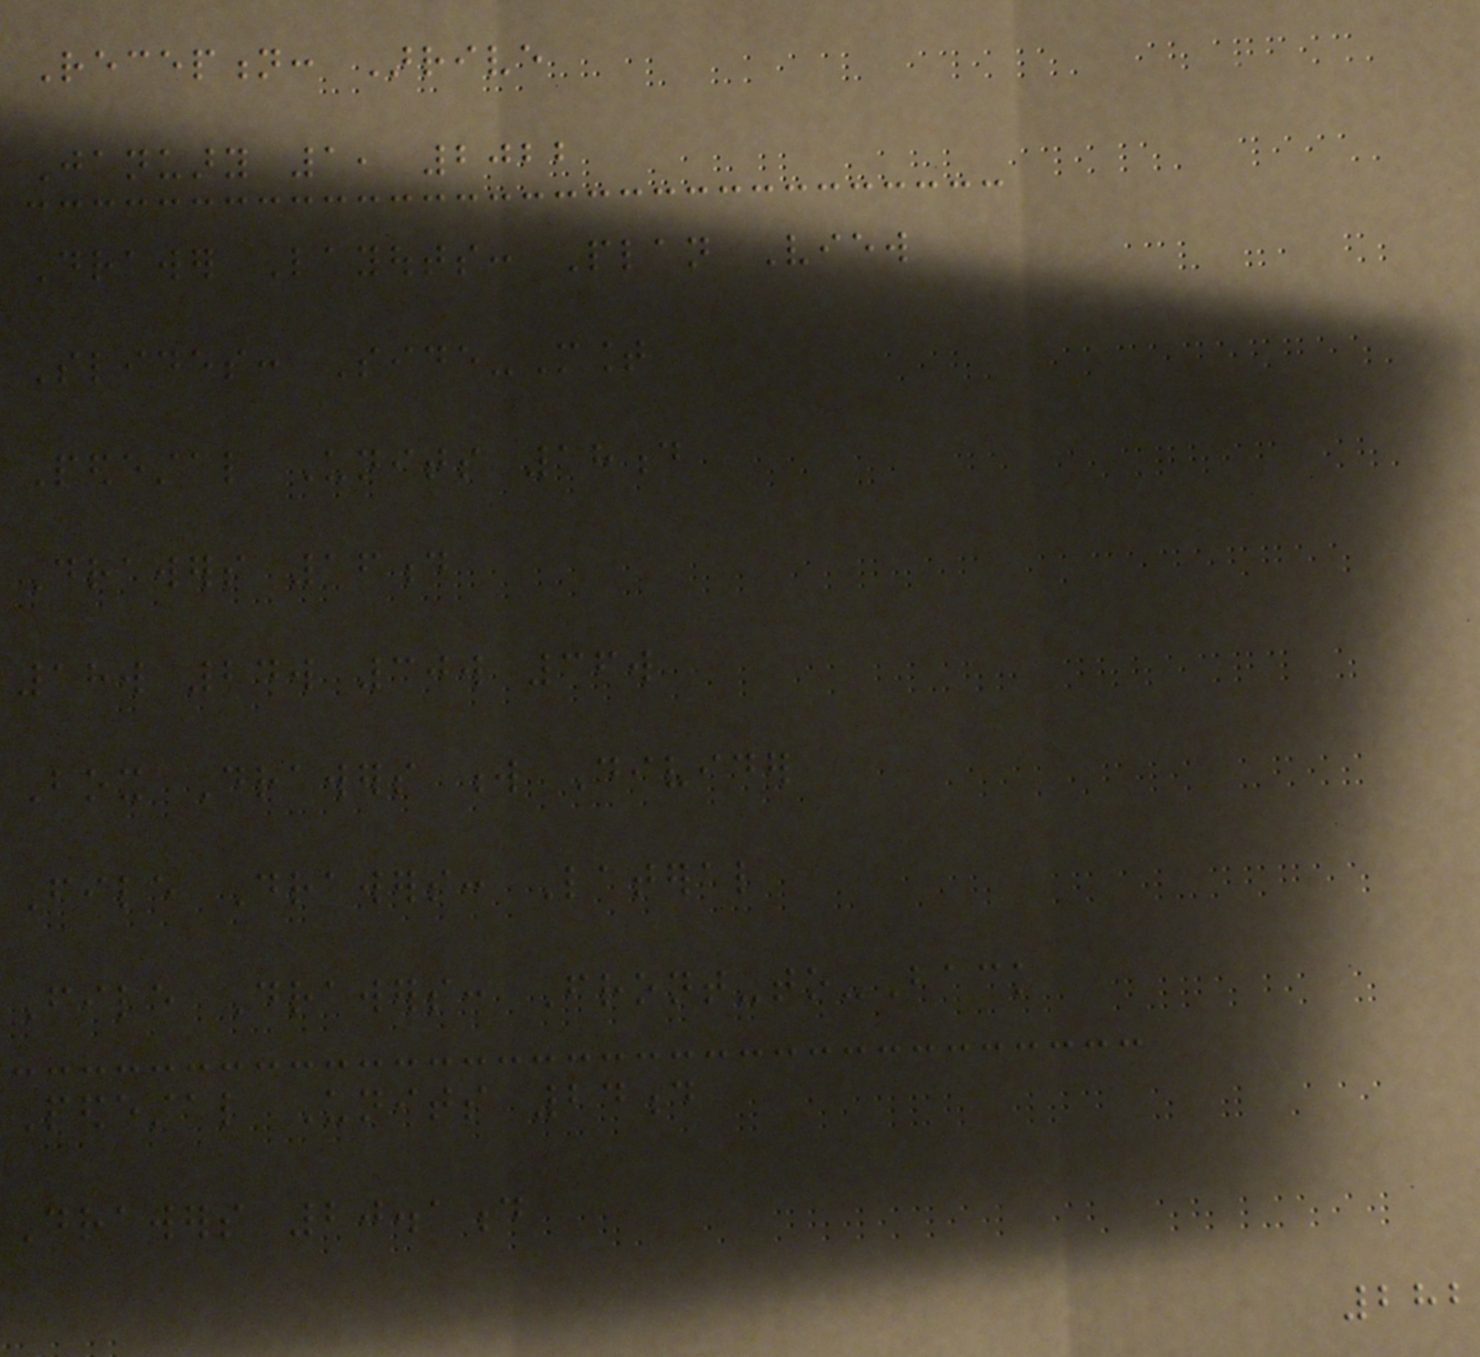Reception: Arrive
January 1, 2022
Drawer Layouts: Plan View
Slides: Side-Mount
Pedestal Units 18d
Drawers 16d
18w 24w 30w 36w
Box Drawers w Divider
File Drawers: Lateral
File Drawers: Front-to-Back
Pedestal Units 24d
Drawers 20.1d
282
